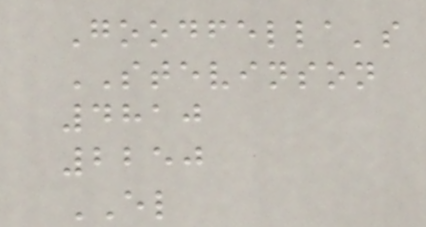Goodfella's
STEVINSON
4810
2250
EL
